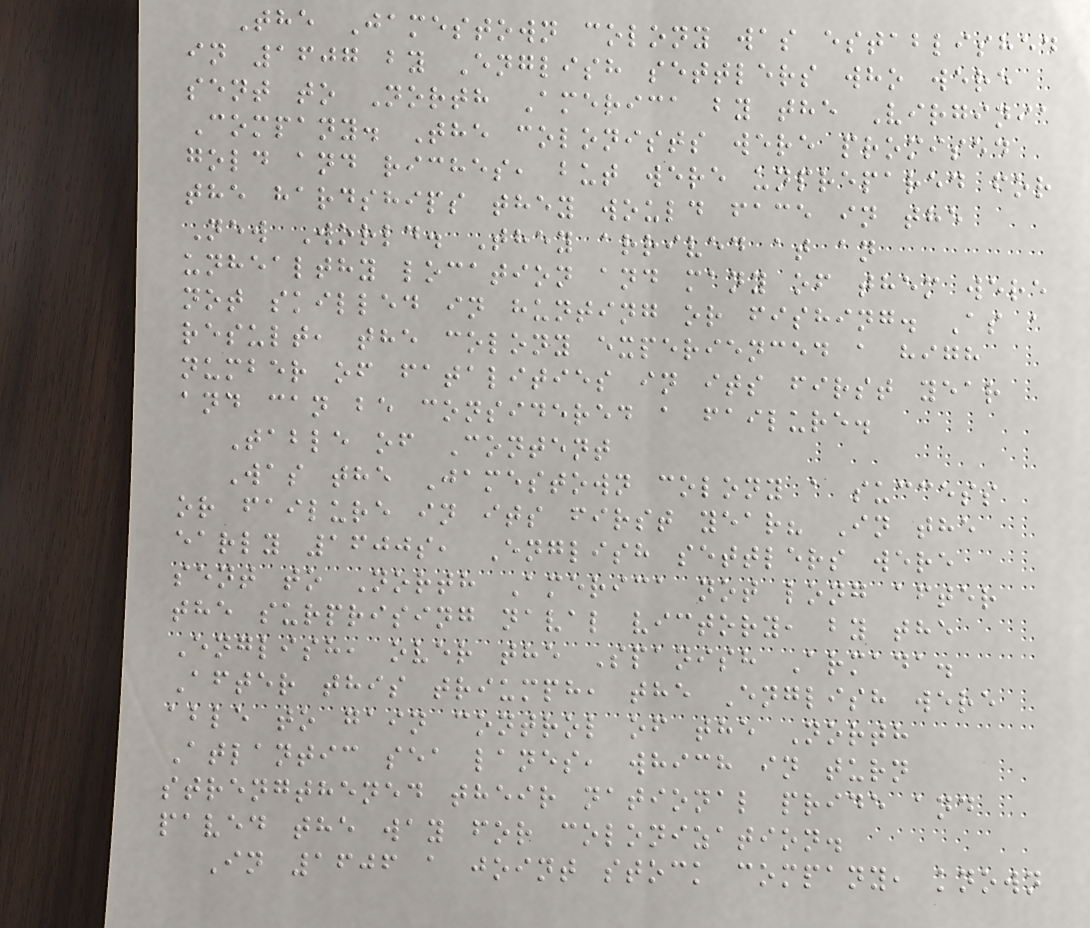The Jamestown colony was established
in 1607 by English settlers who were
sent to North America by the Virginia
Company. The colonists were promised
gold and riches, but were unprepared for
the hardships they would face in the
New World. They arrived at an
unhealthy location and many of them were
not skilled in hunting or fishing. As a
result, the colony experienced a high
number of fatalities in its first year
and can be considered a failure.
Table of Content
Was the Jamestown colony a success
or failure in its first year? In the
early 1600s, English settlers were
sent to North America not long after
the surprising naval victory, by the
English, over the Spanish Armada.
After this triumph, the English were
able to gain control of the North
Atlantic sea lanes, which in turn
strengthened their national pride and
paved the way for colonization.
In 1606 a joint stock company, known
